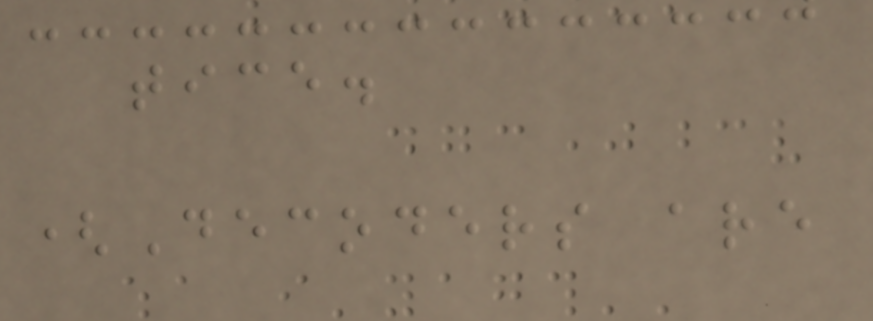tice.
(Decoders are
